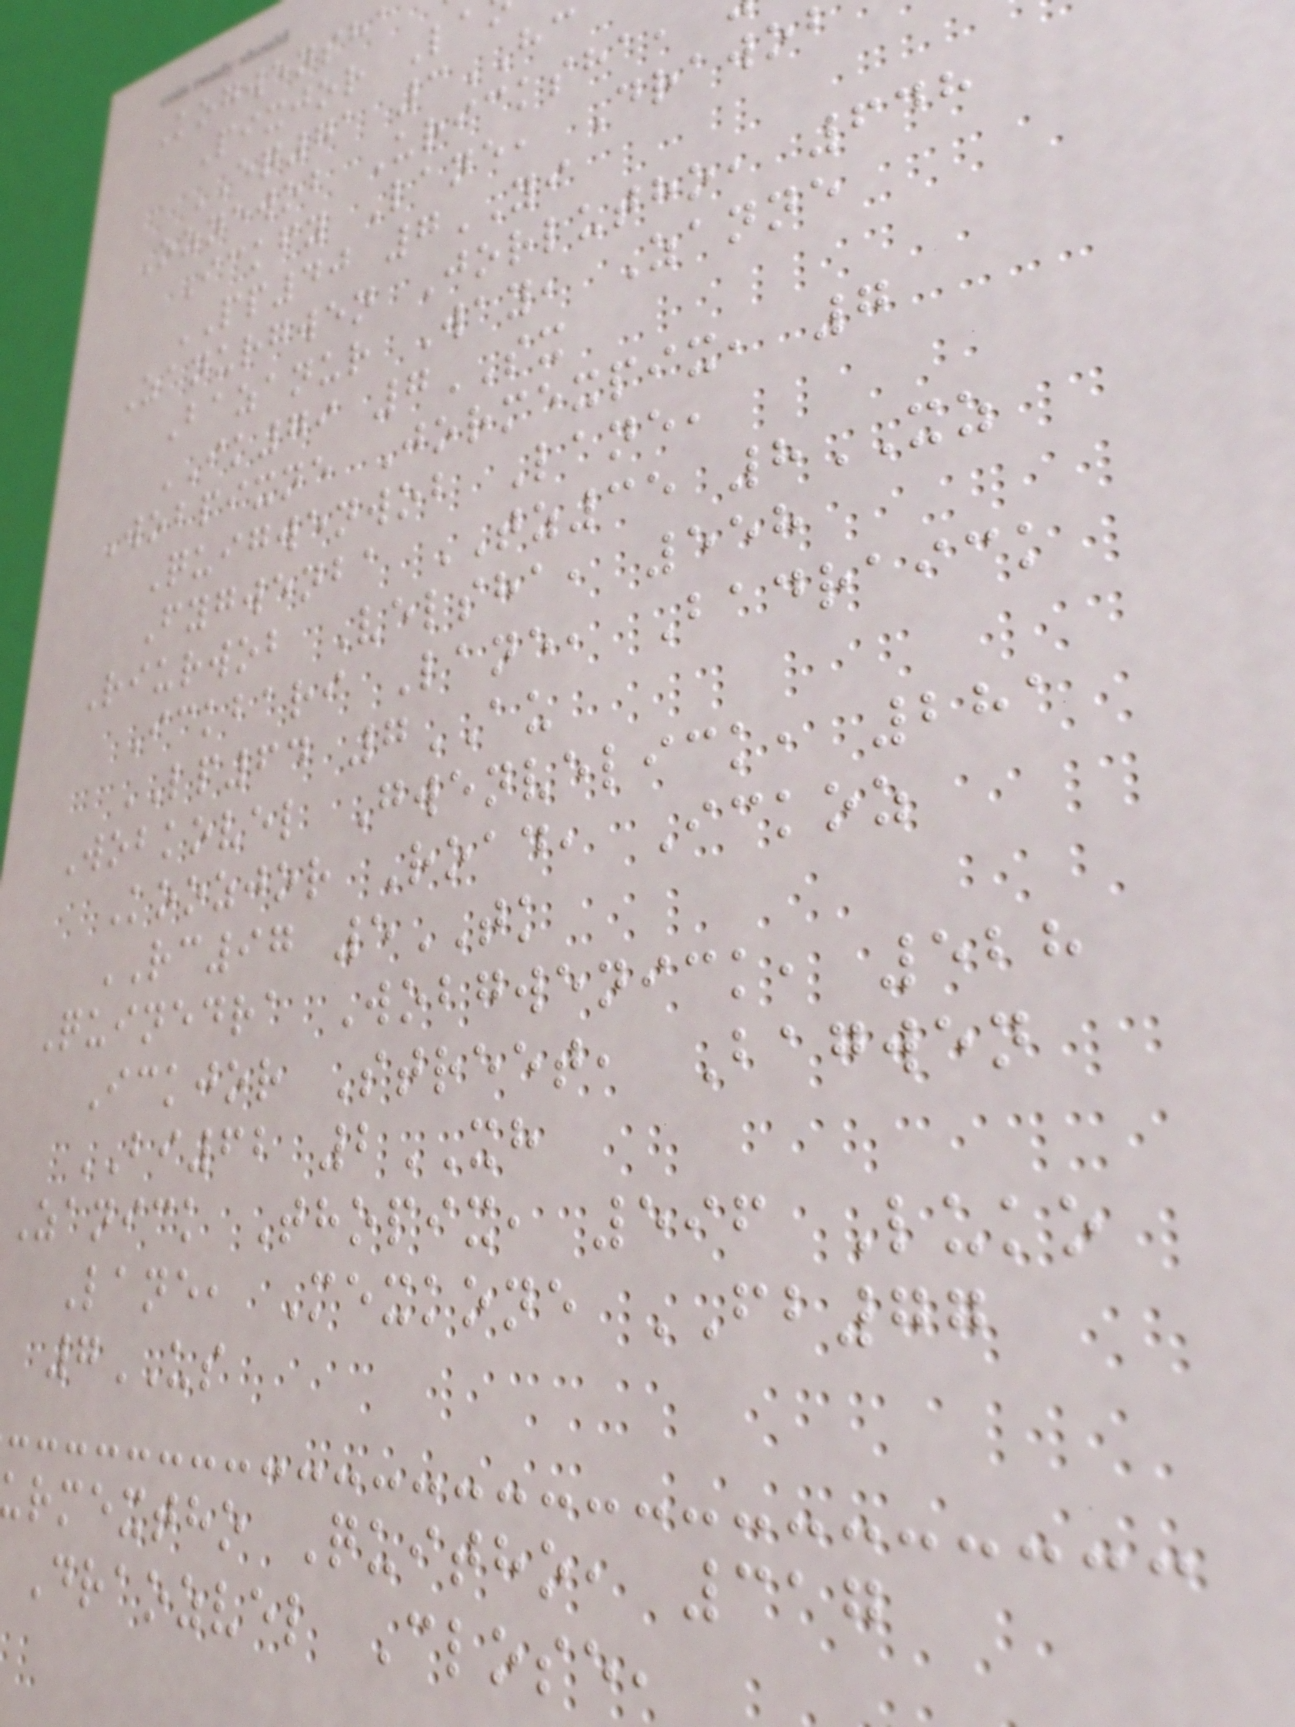Kogwensha
Pixjor La
EQ71 3HC
Oznewob Uricksha,
Ickfy Lane, Drawo
PP40 7YI
Zanurgwen Jorlutho, 648
Bazanur Way, Zanne
IK79 7SX
Wobpixne Jormexpix, 7
Quigwenwob Lane,
Fygwenba TZ35 8XZ
Riurwob Velsha, 558
Ickbari Lane, Badraick
LP64 7AU
Wobkovel Gwenvelick, 281
Koozjor Road, Ickoz
RC97 5TK
Quinedra Wobgwenick, 528
Ickjor Street, Bagwen
BI62 2XH
Zanick Thopix, 596 Luko
Lane, Mexkone FB77
7US
rmextho Quitho, 317
Draozvel Close,
